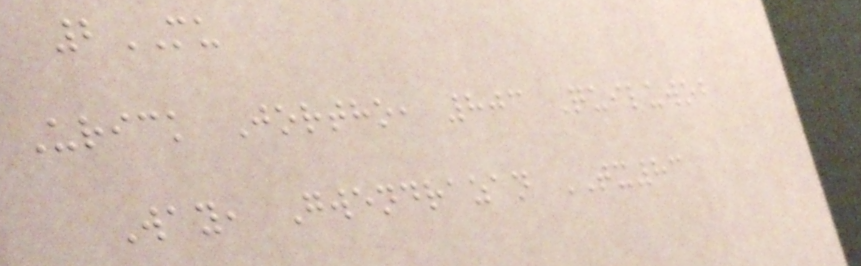2MU
Urick Jortho, 803 Quiluwob
Way, Gwendrazan TX83
